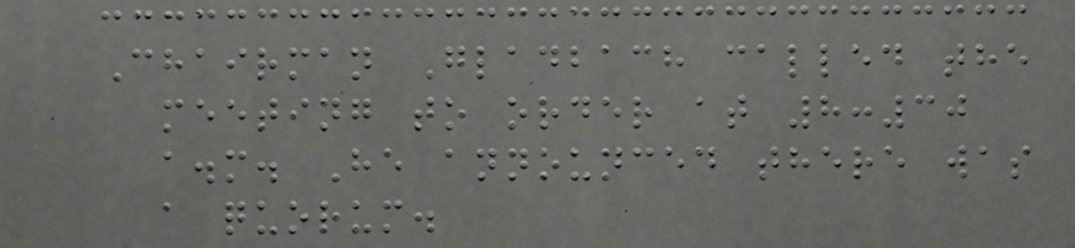Chairman Gladbach called the
meeting to order at 8:30
a.m. He announced there was
a quorum.
